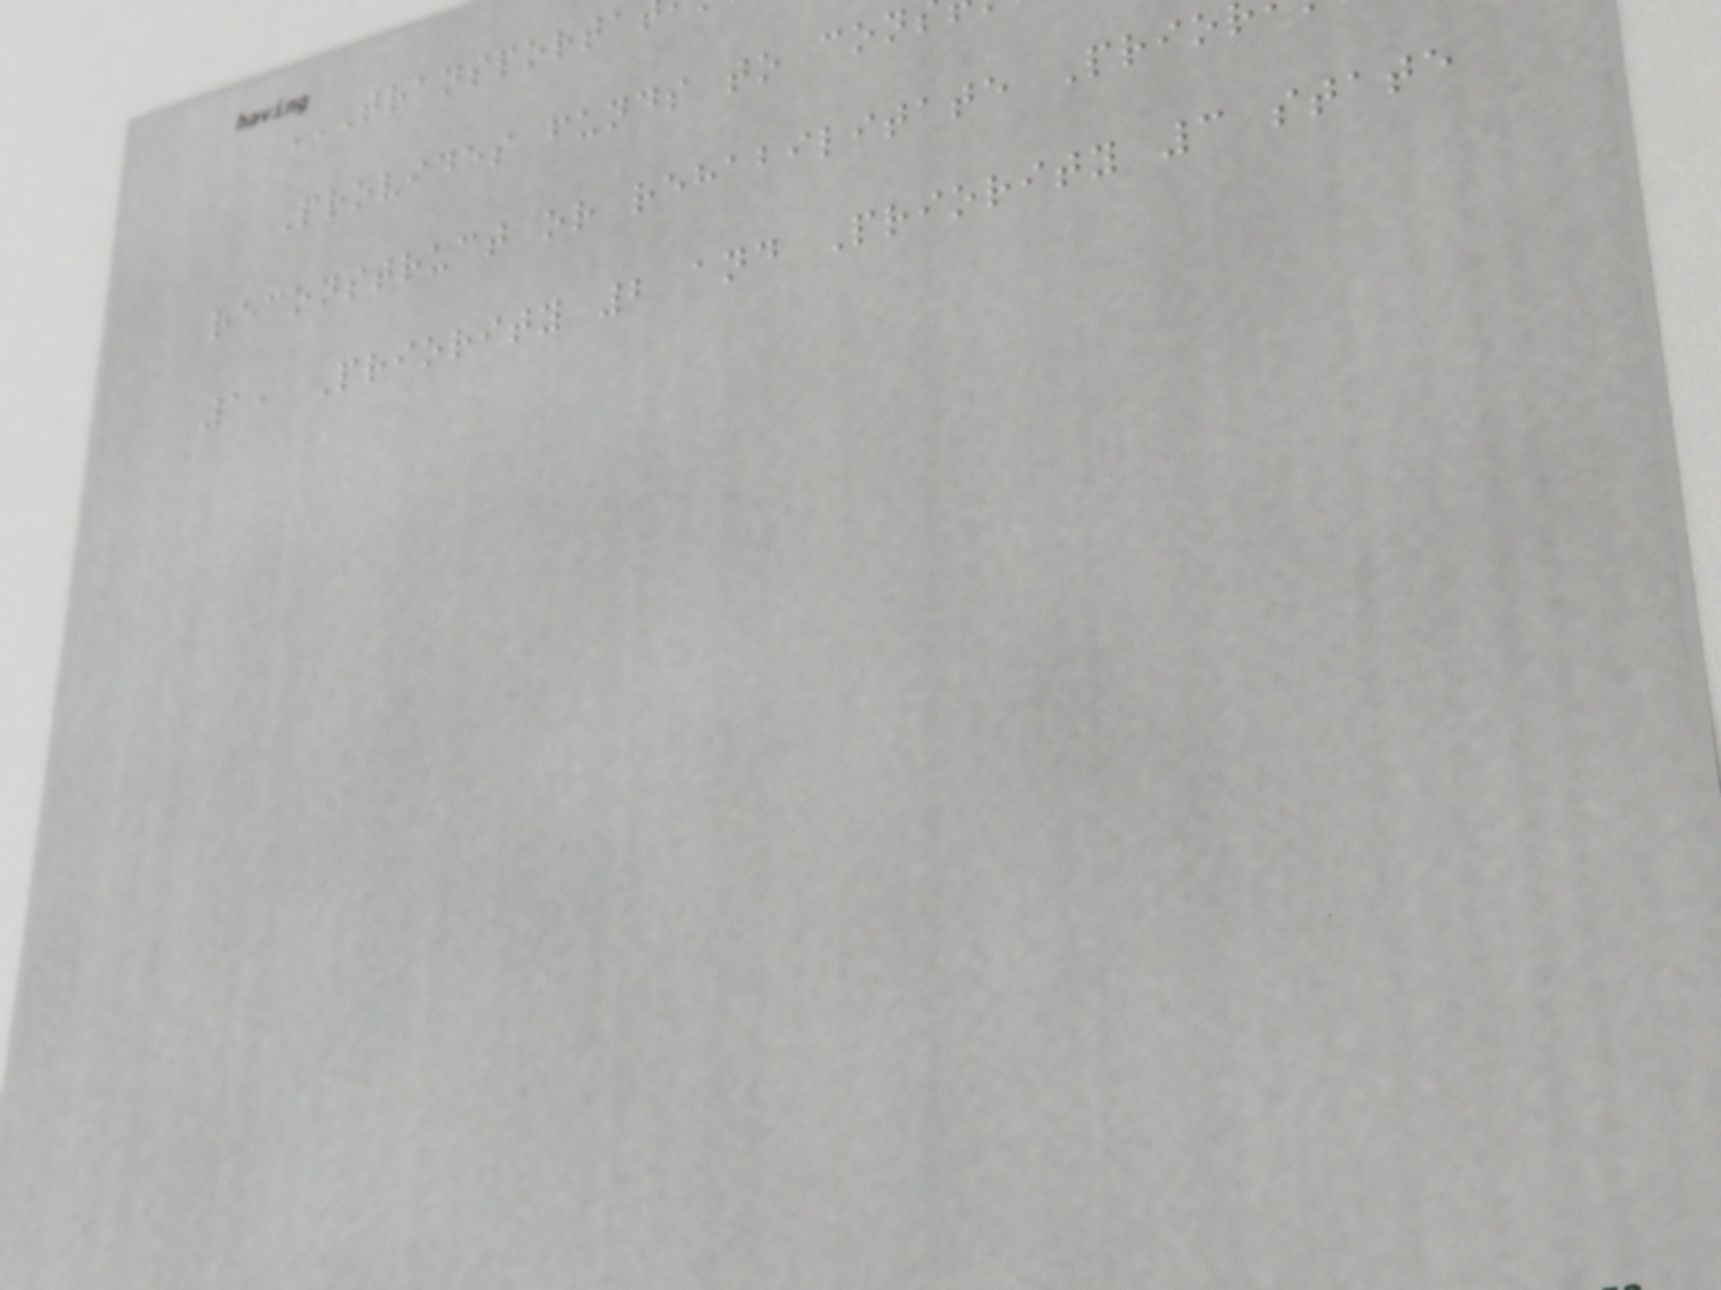Provides funds to con
reconstruct or rehabilitate Prio
1, Priority 2 and Priority 3 state
